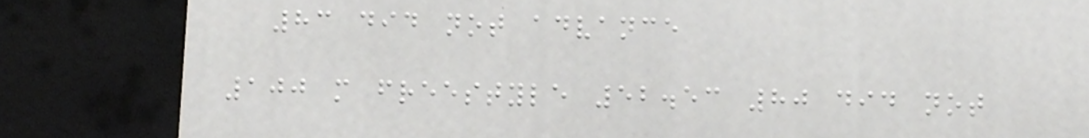83 did not advance
100 m freestyle 52.53 80 did not
